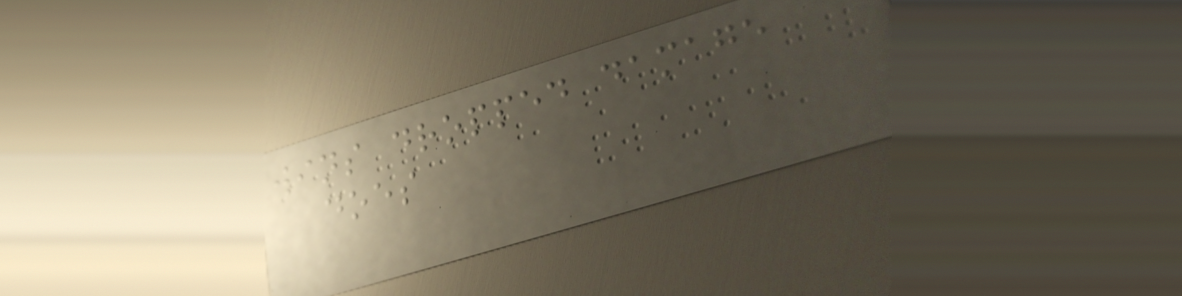wins dropped damage
does
